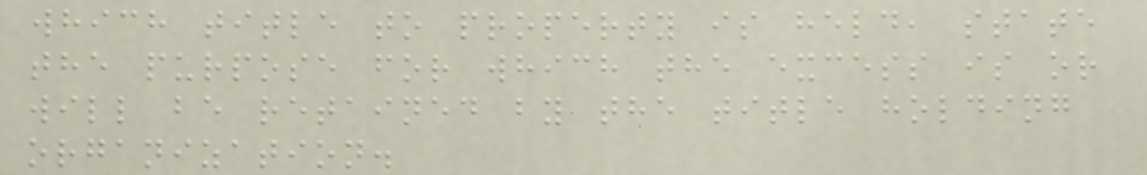which title to property is held, state
the purpose for which the excess is or
will be retained by the title holding
organization.
